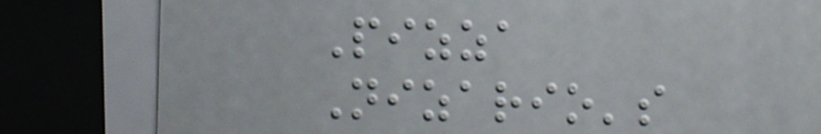Pizza
Nizario's
